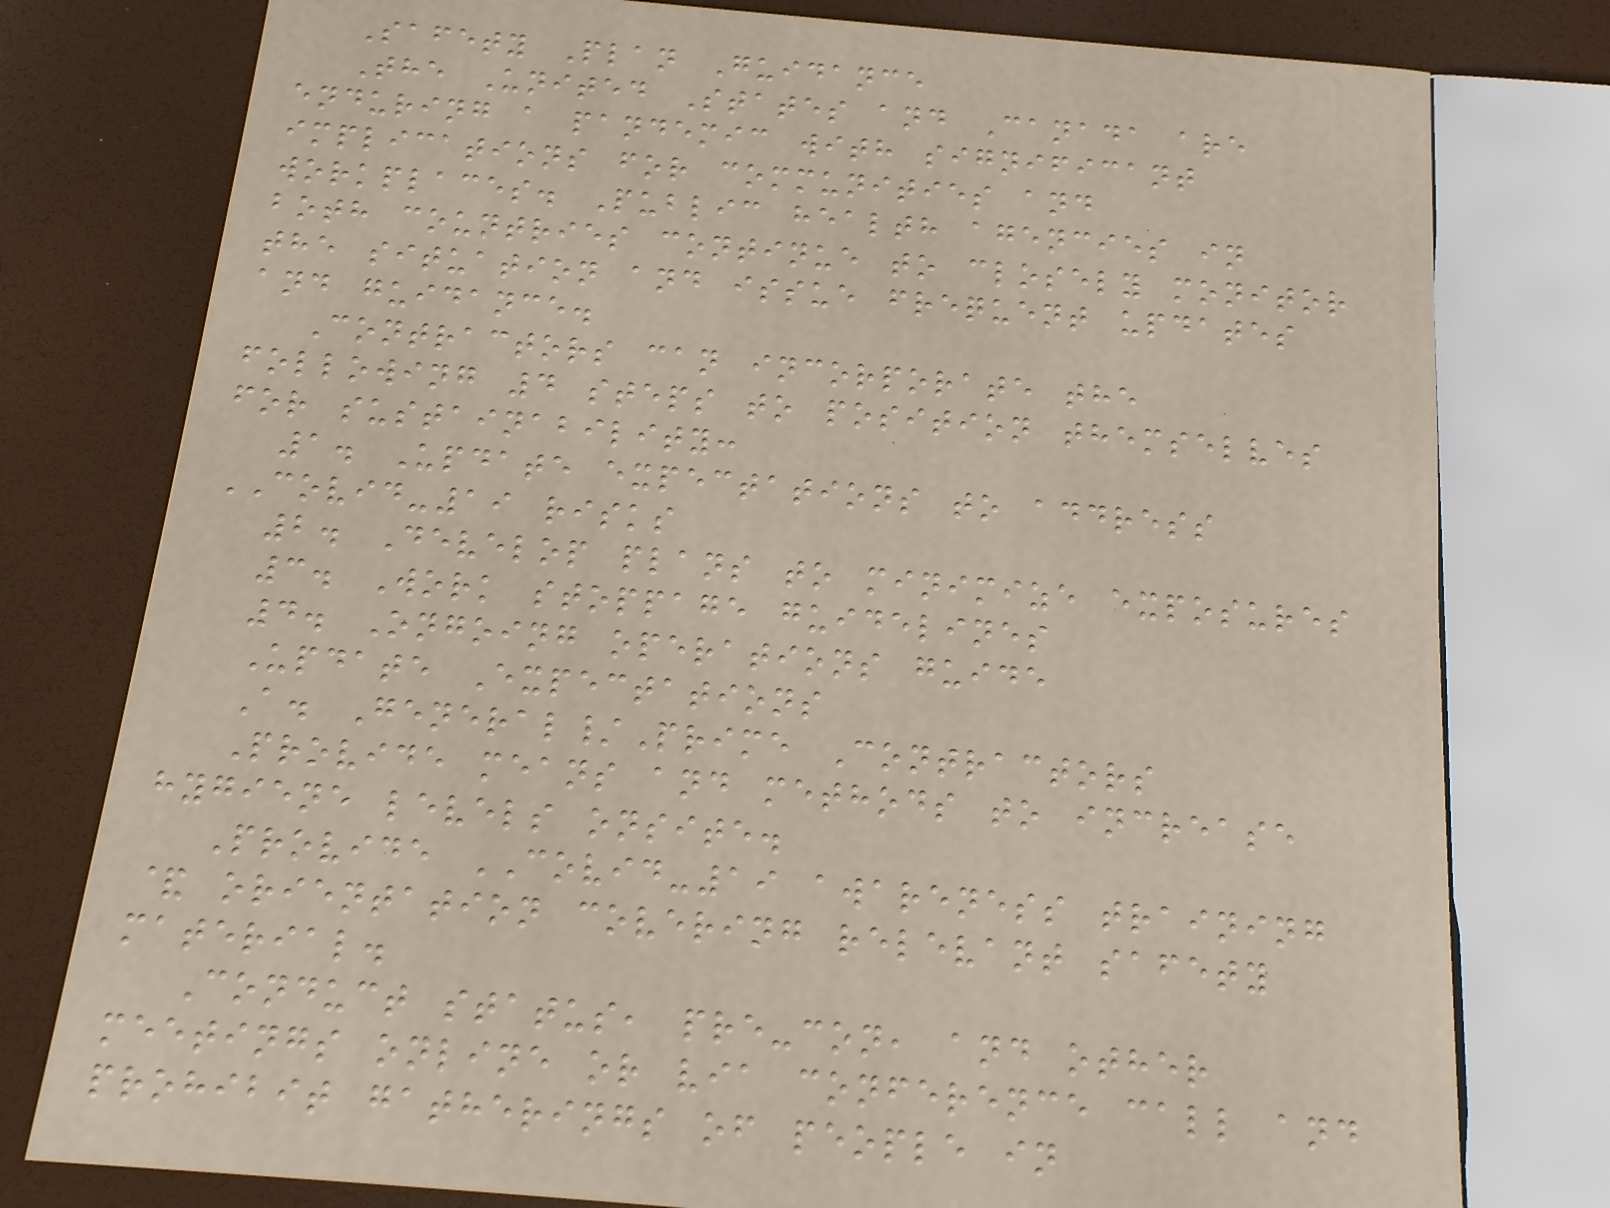Safety Plan Guidance
The United States and Canada are
enduring a pandemic with significant
implications for communities and
workplaces. Public health agencies in
both countries continue to closely monitor
the situation and issue frequent updates
and guidance.
Contractors can incorporate the
following 4 steps to position themselves
for sustainability:
1. Update expectations to address
COVID-19 risks
2. Develop plans to minimize exposures
3. Work stoppage guidelines
4. Ongoing operations guide
Update Expectations
A. General/Prime Contractors
Provide means and methods to increase
hygiene levels onsite.
Provide COVID-19 awareness training
& orientation covering relevant safety
material.
Conduct status, pre-con, and other
meetings online or via conference call and
prohibit gatherings of people in
